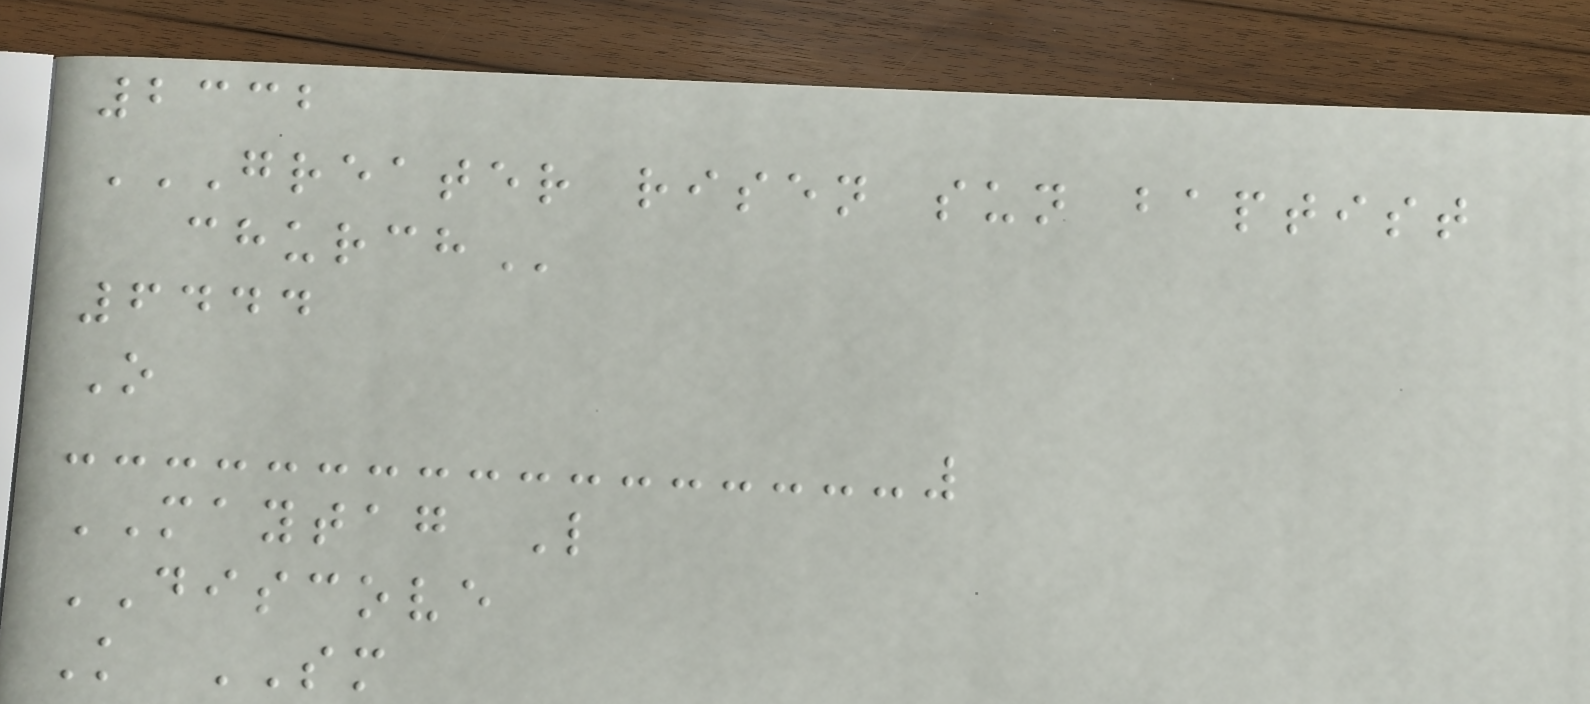2332
GREATER RISEN SUN BAPTIST
CHURCH
6444
O
MAYTAG L
DISCOVE
K SM
